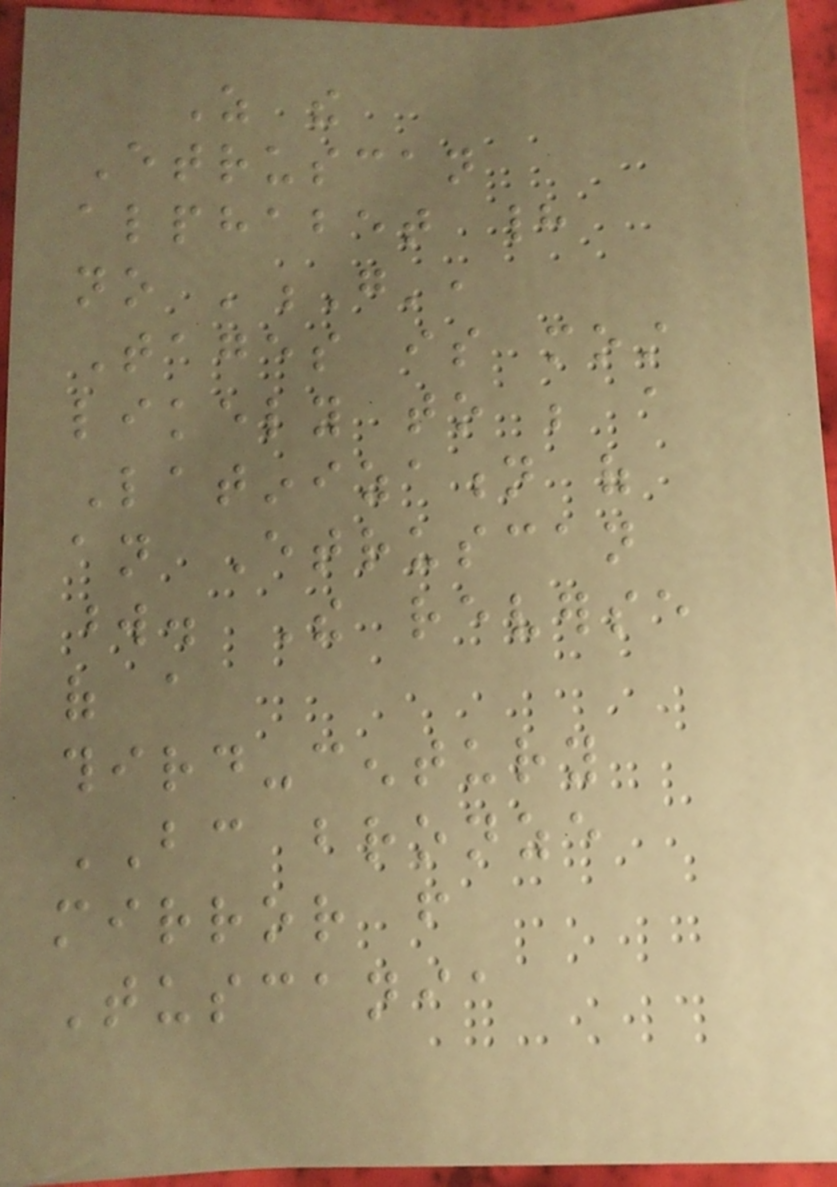As the
Etruscan
alphabet had
no 'G',
Tages is most
likely to be a
Latinization of
an Etruscan
word. The reverse
of a
third-century
BC bronze
mirror from
Tuscania
